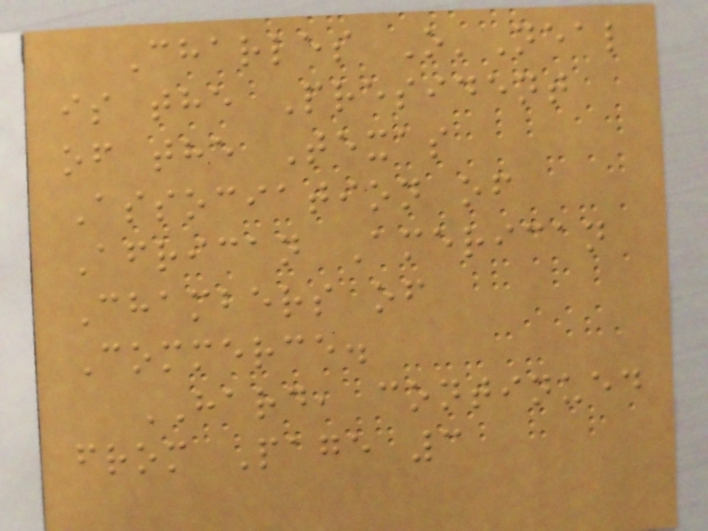Charles O'Neal
is the President
of the Texas
Association of
African American
Chambers of
Commerce.
HARD, continued
from Page 3
